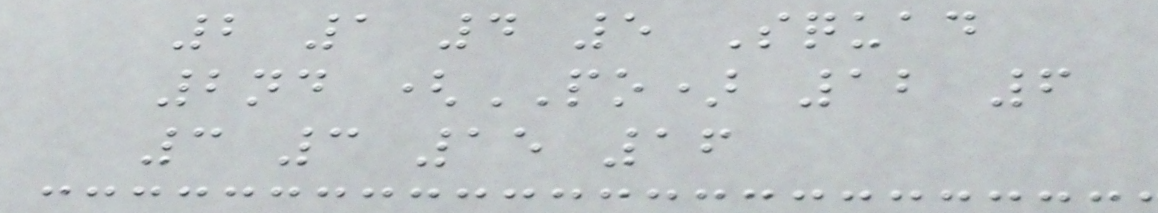2 1 4 5 Squad
2nd (PO) 12 6
3 3 15 16
